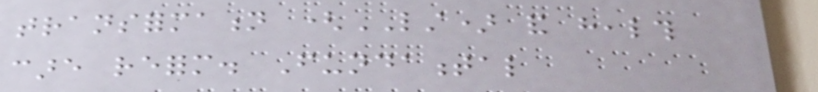transformation (LST) and health
care reform. Fundamental
